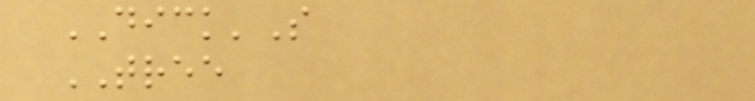DICK'S
TREE
